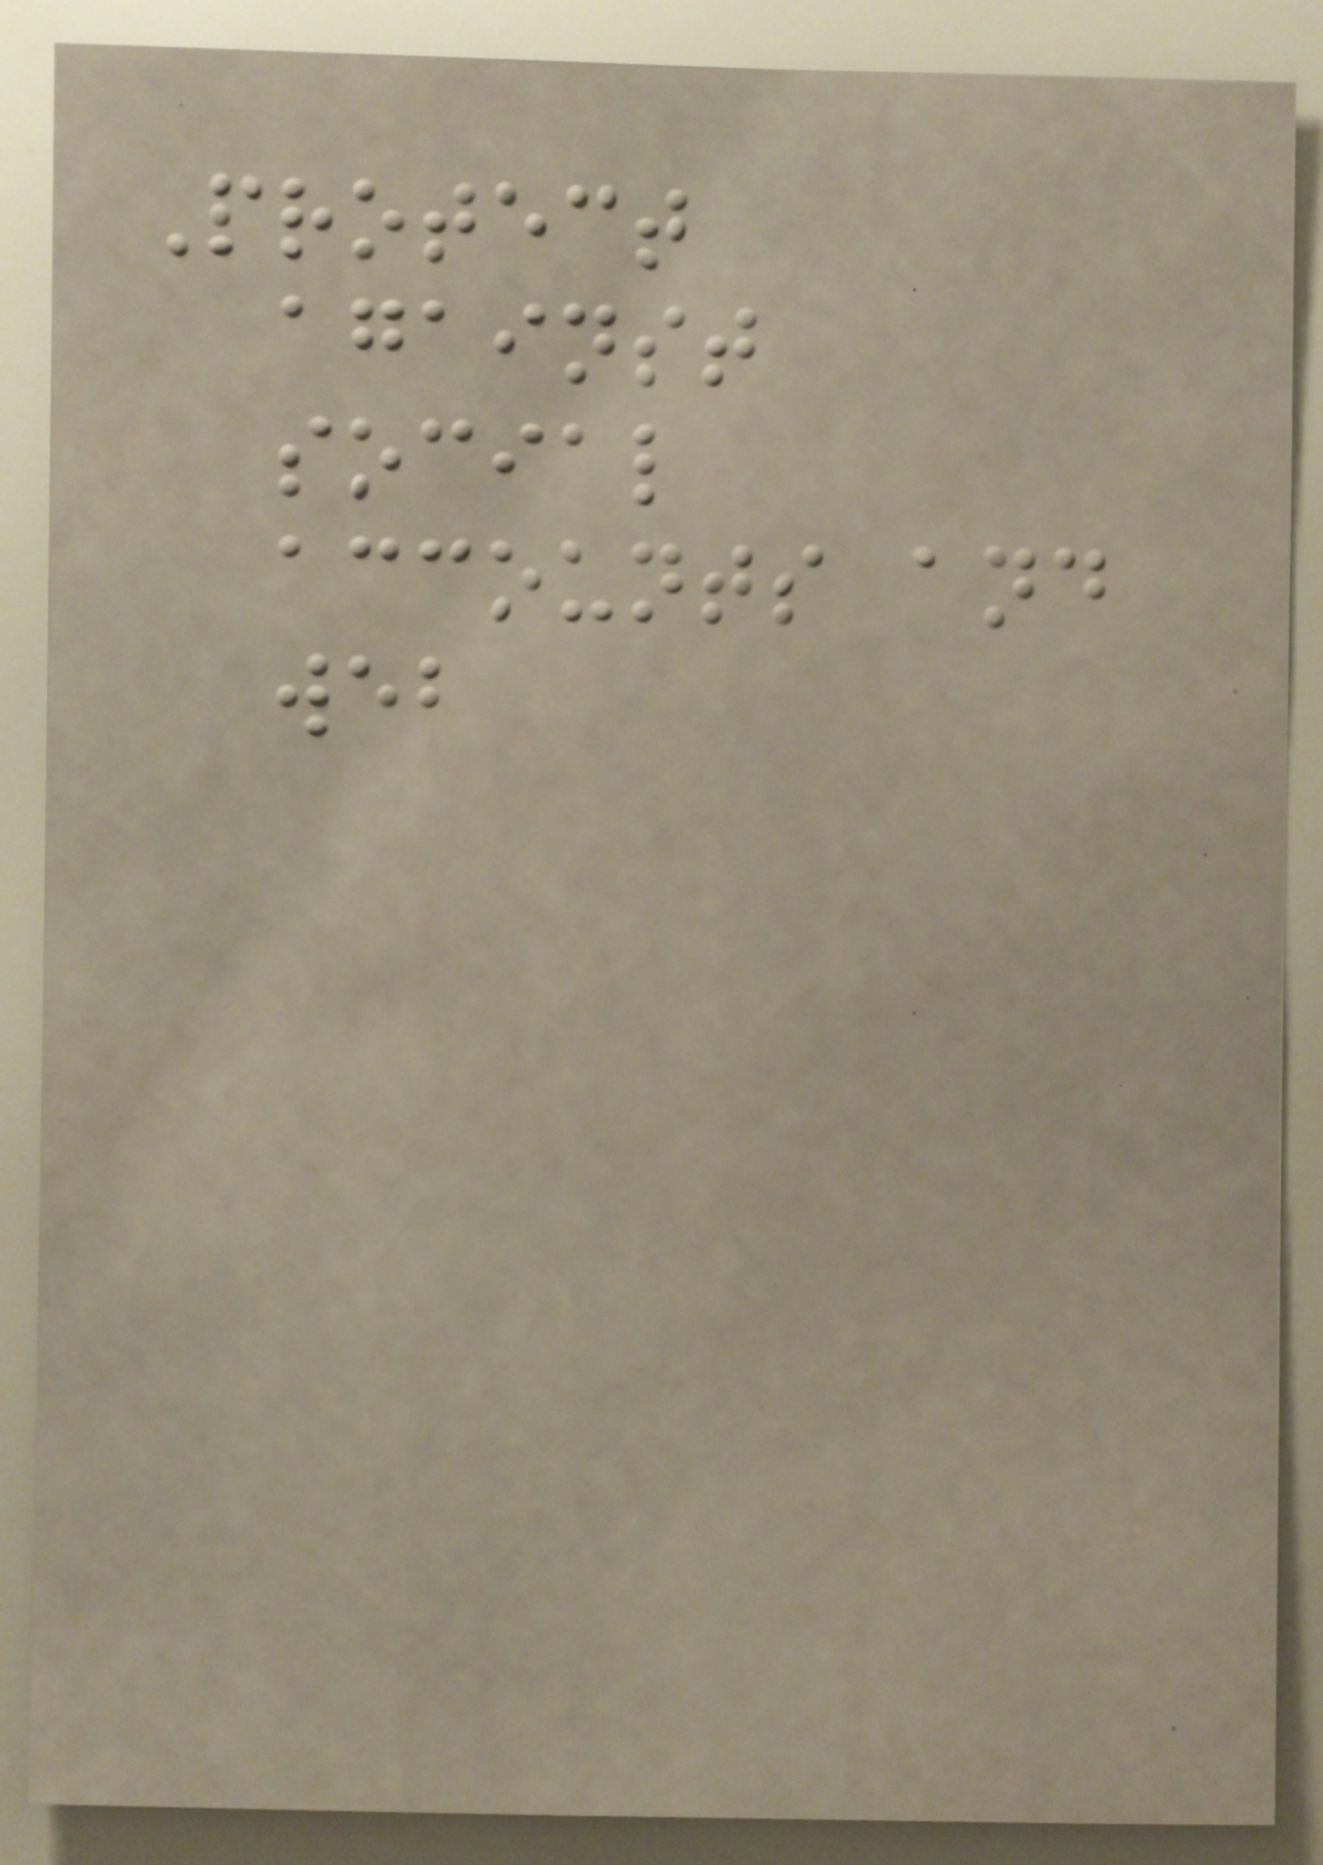Protect
against
social
accounts and
web
